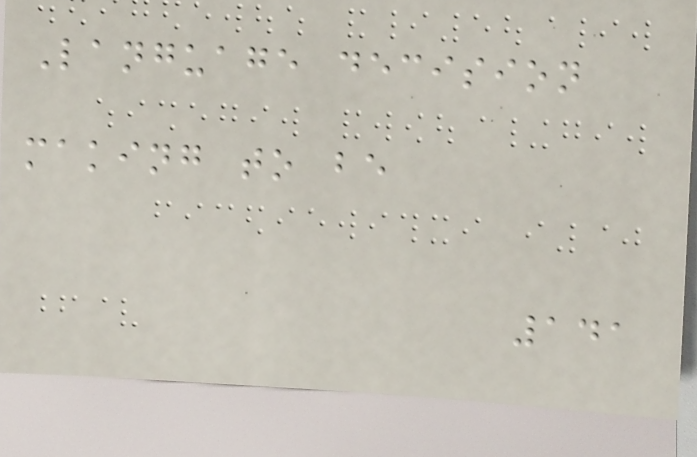Language decision
making to be
141
